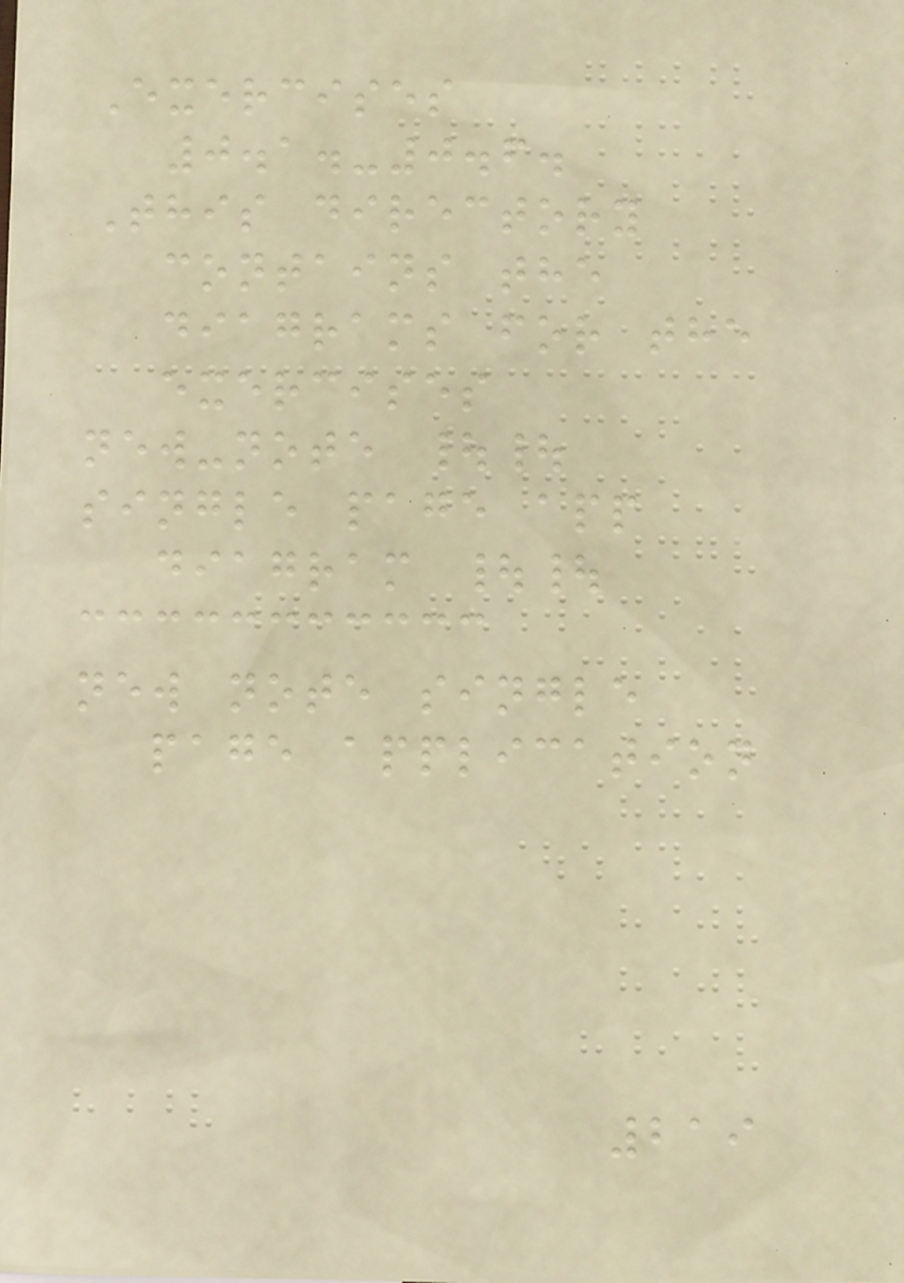Exercises
0.1.-0.6.
This directory
contains the
diagrams for the
exercises
new-note ||
single page app
diagram ||
new note single
page application
219
